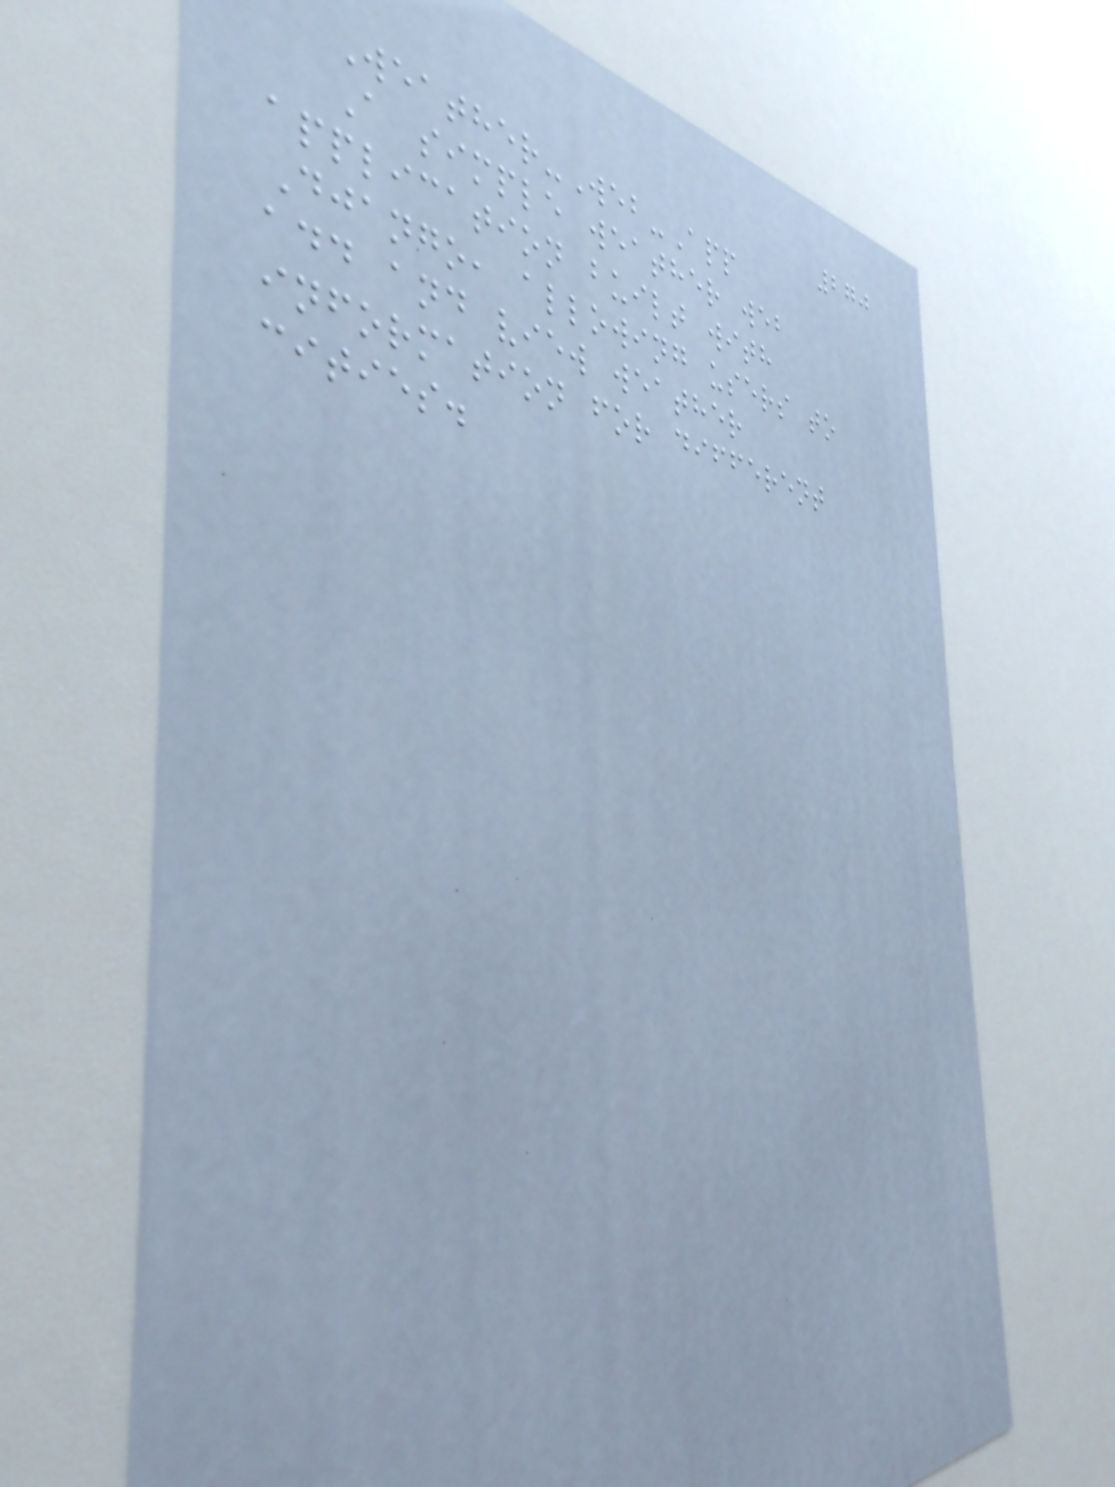270
Weather-Web-App
A simple weather web
application built with
Django, allowing users to
add and view weather
information for different
cities.
